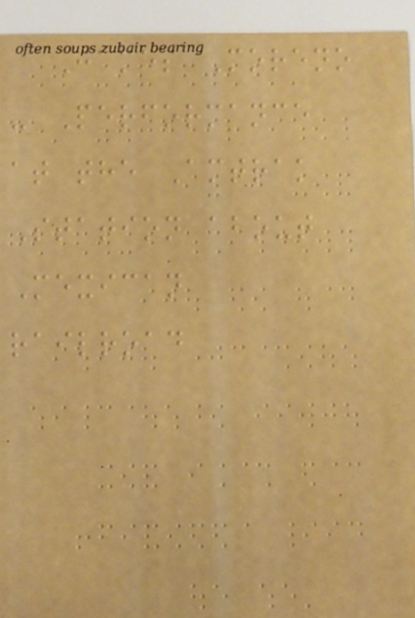James Moreno
- Performance
at the Amtrak
Station about
Mexican
railroad
